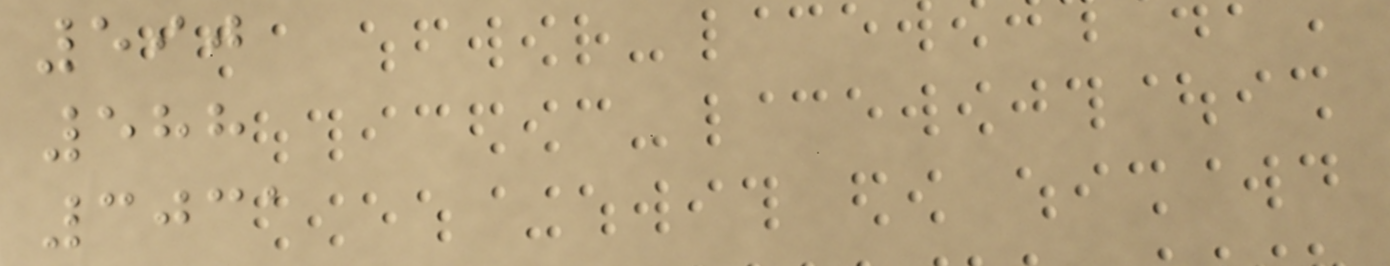590
588
3031
